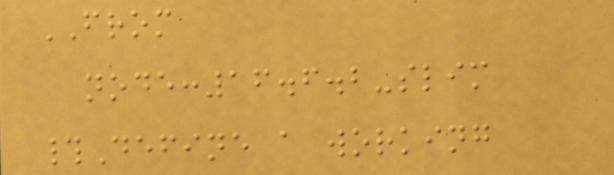FROM
node:16.6.2-slim
#Define a working
